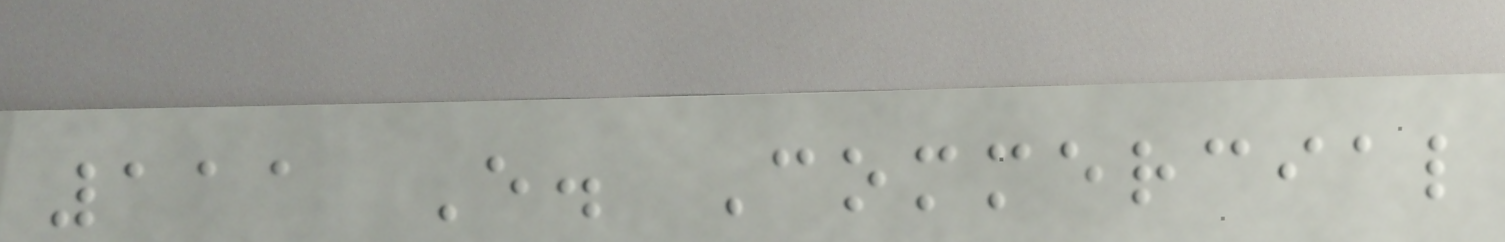111 E. Commercial
